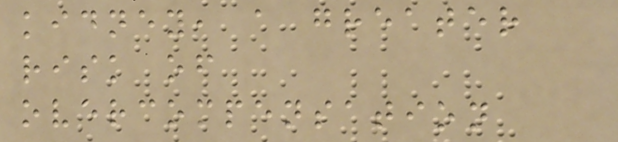kidney, a greater
risk of
overcompensation
